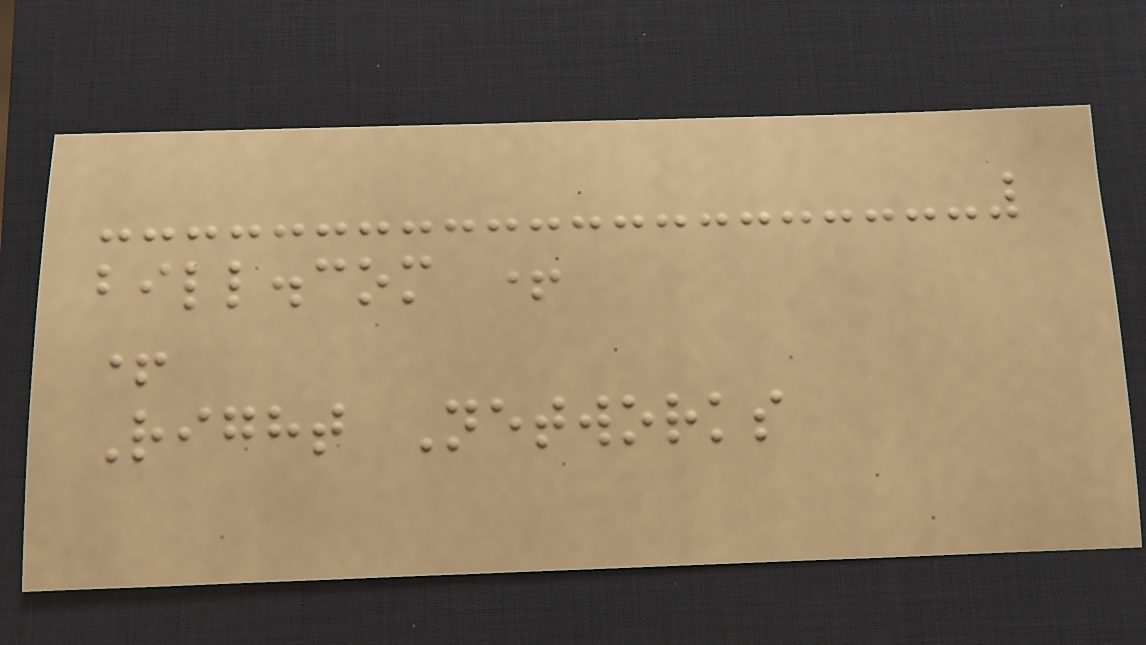bill.com +
+
Right Networks
